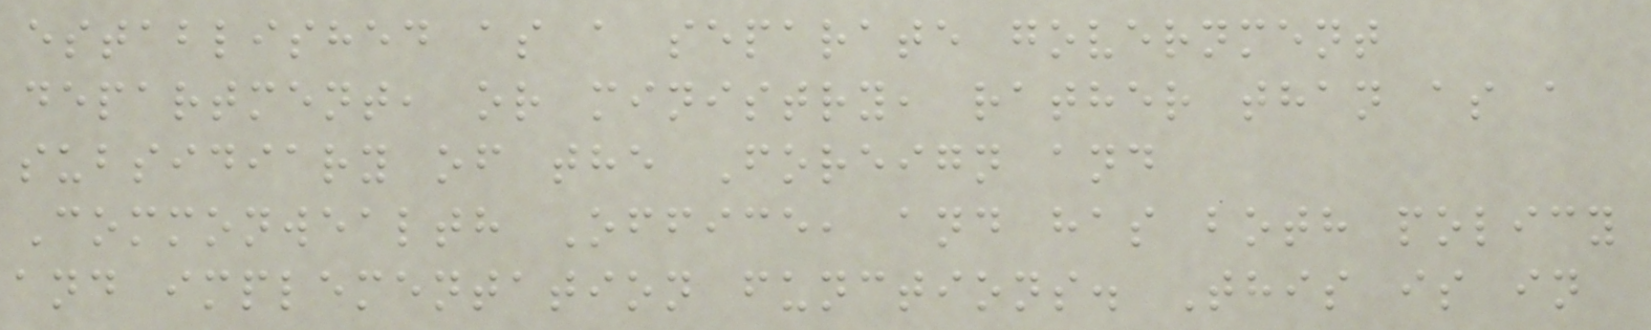established as a separate government
department, or ministry, rather than as a
subsidiary of the Foreign and
Commonwealth Office, and has both policy
and implementation functions. This is in
